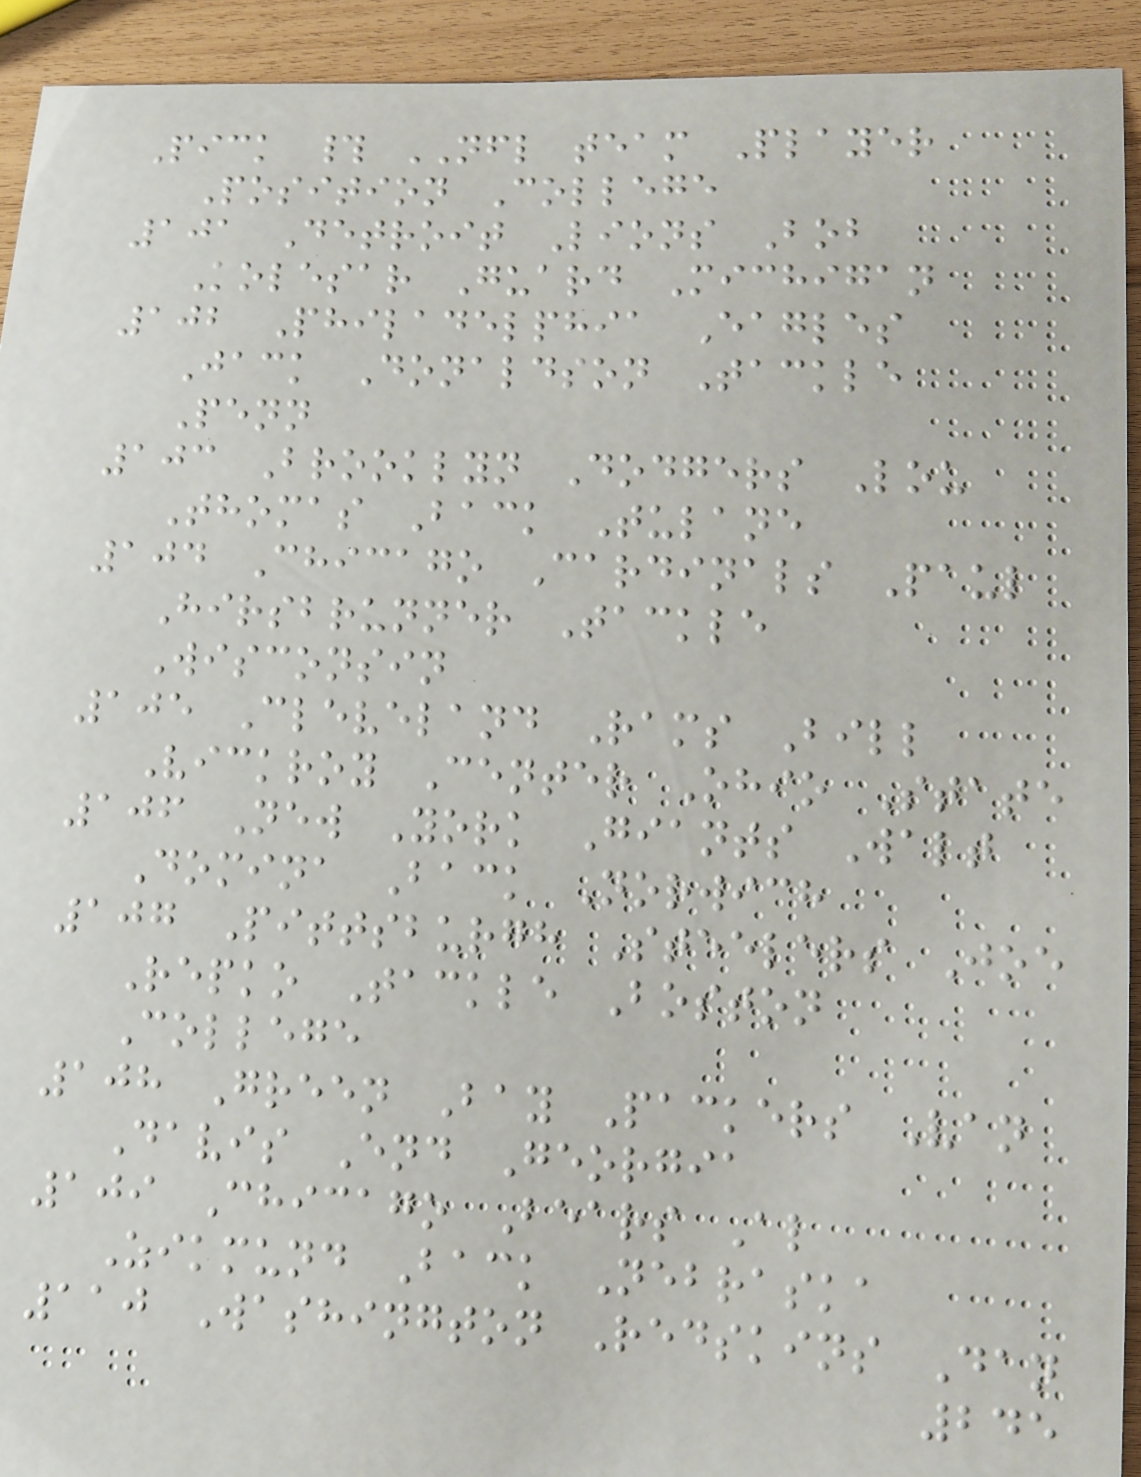Pick # NFL team Player
Position College
101 Detroit Lions Bob
Kolesar Guard Michigan
102 Philadelphia Eagles
Jack Donaldson Tackle
Penn
103 Brooklyn Dodgers Lou
Thomas Back Tulane
104 Chicago Cardinals Paul
Hirsbrunner Tackle
Wisconsin
105 Cleveland Rams Bill
Vickroy Center Ohio State
106 New York Giants Walt
Domina Back Norwich
107 Pittsburgh Steelers Joe
Repko Tackle Boston
College
108 Green Bay Packers Van
Davis End Georgia
109 Chicago Bears Al
Zikmund Back Nebraska
110 Washington Redskins Dan
245
